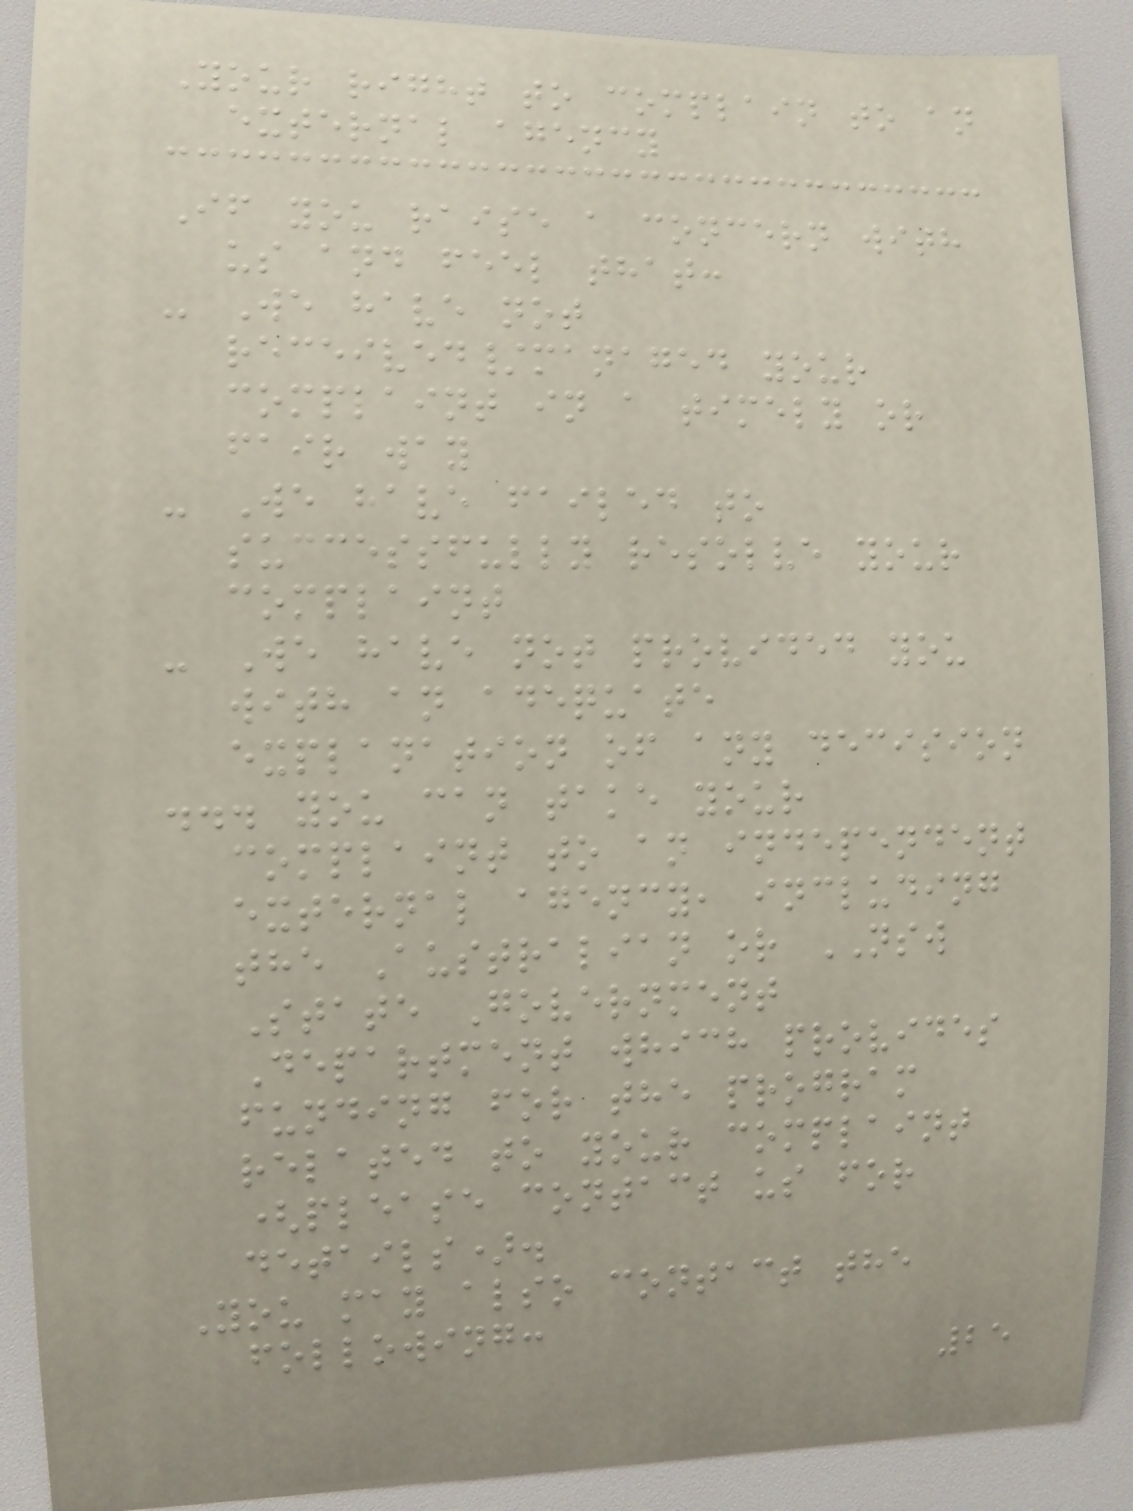Your right to complain to an
external agency
If you raise a concern with
us and feel that:
- We have not
received/managed your
complaint in a timely or
fair way
- We have failed to
successfully resolve your
complaint
- We have not provided you
with an adequate
explanation of any decision
... you can take your
complaint to an independent
external agency, including
the Australian or NSW
State Government
Department which provides
funding for the program
related to your complaint
(please contact us for
details).
You may also contact the
following:
25
